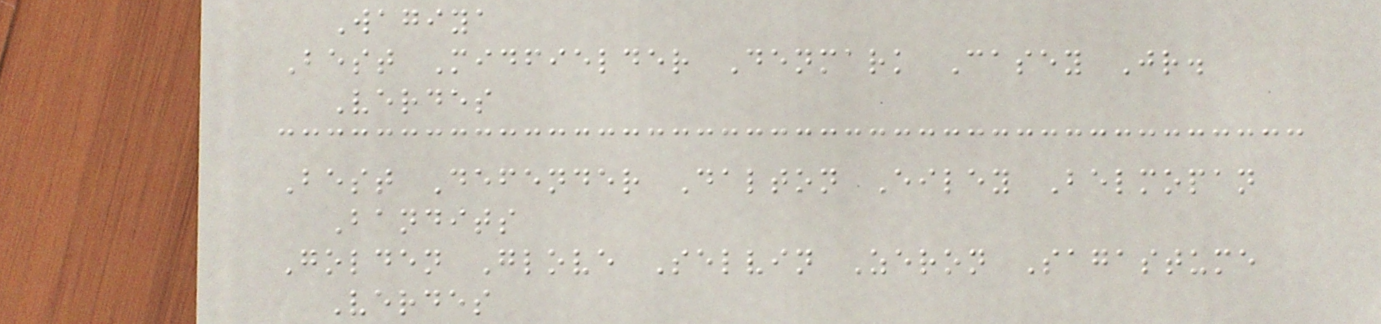Wagiya
Best Midfielder Denmark Casey Jr.
Verdes
Best Defender Dalton Eiley Belmopan
Bandits
Golden Glove Selvin Zeron Sagastume
Verdes
